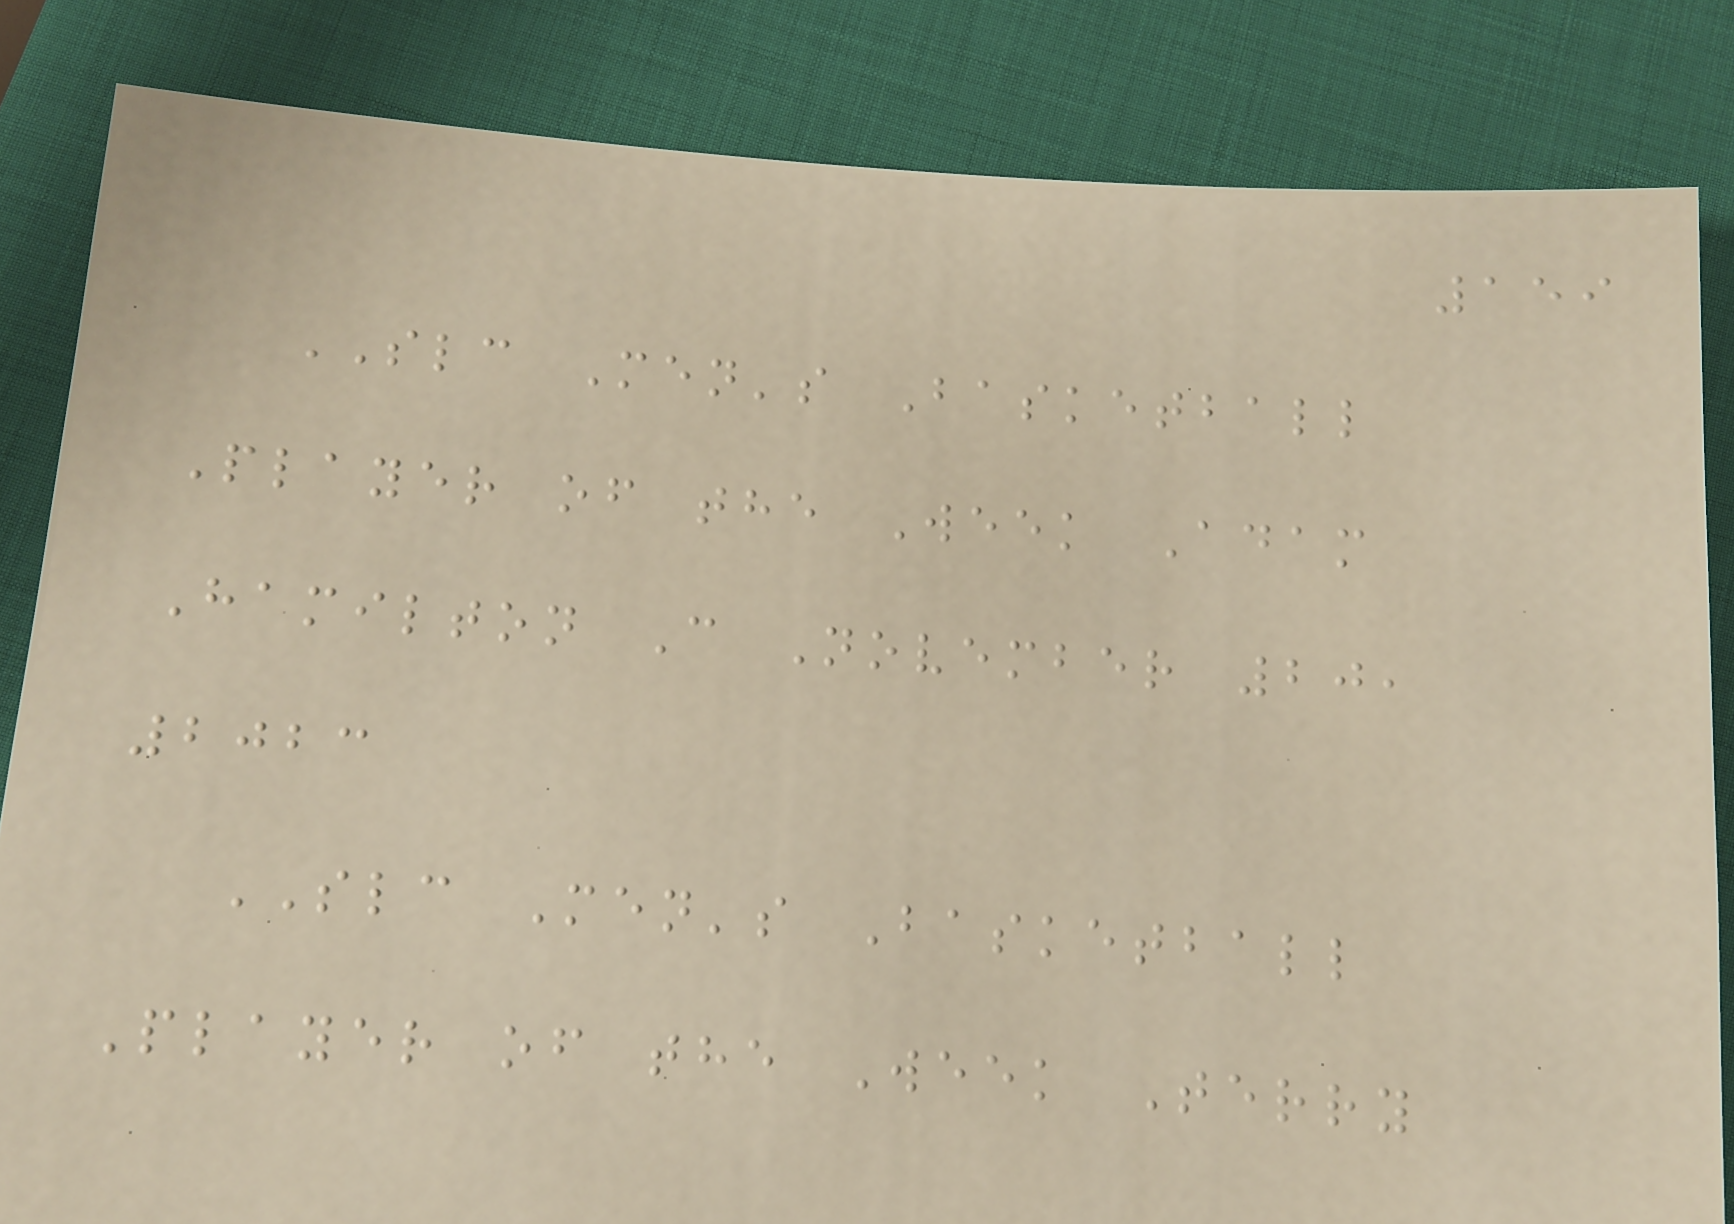159
SLC Men's Basketball
Player of the Week Adam
Hamilton C November 20,
2023
SLC Men's Basketball
Player of the Week Terry
